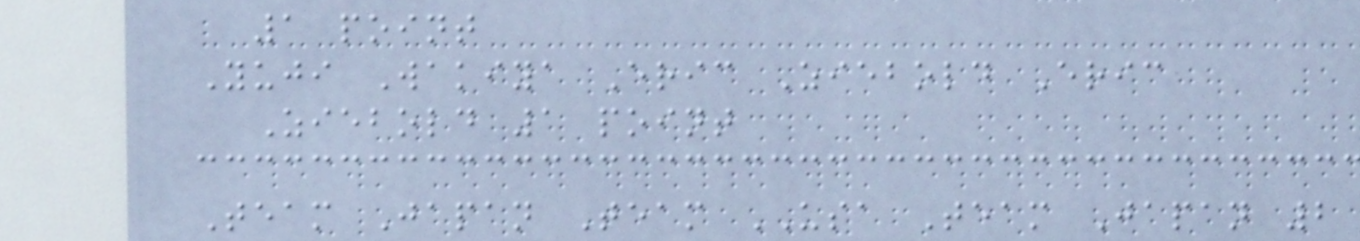1 point
Yuji Wakiya Eric Ziebold Eric
Ziebold 1 point
Team Japan Team USA Team Japan 2
